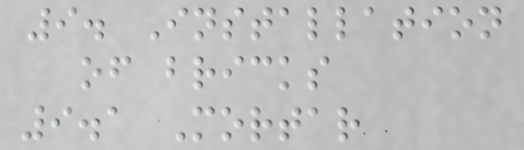9. Installation
of bricks
9.1 Mortar
